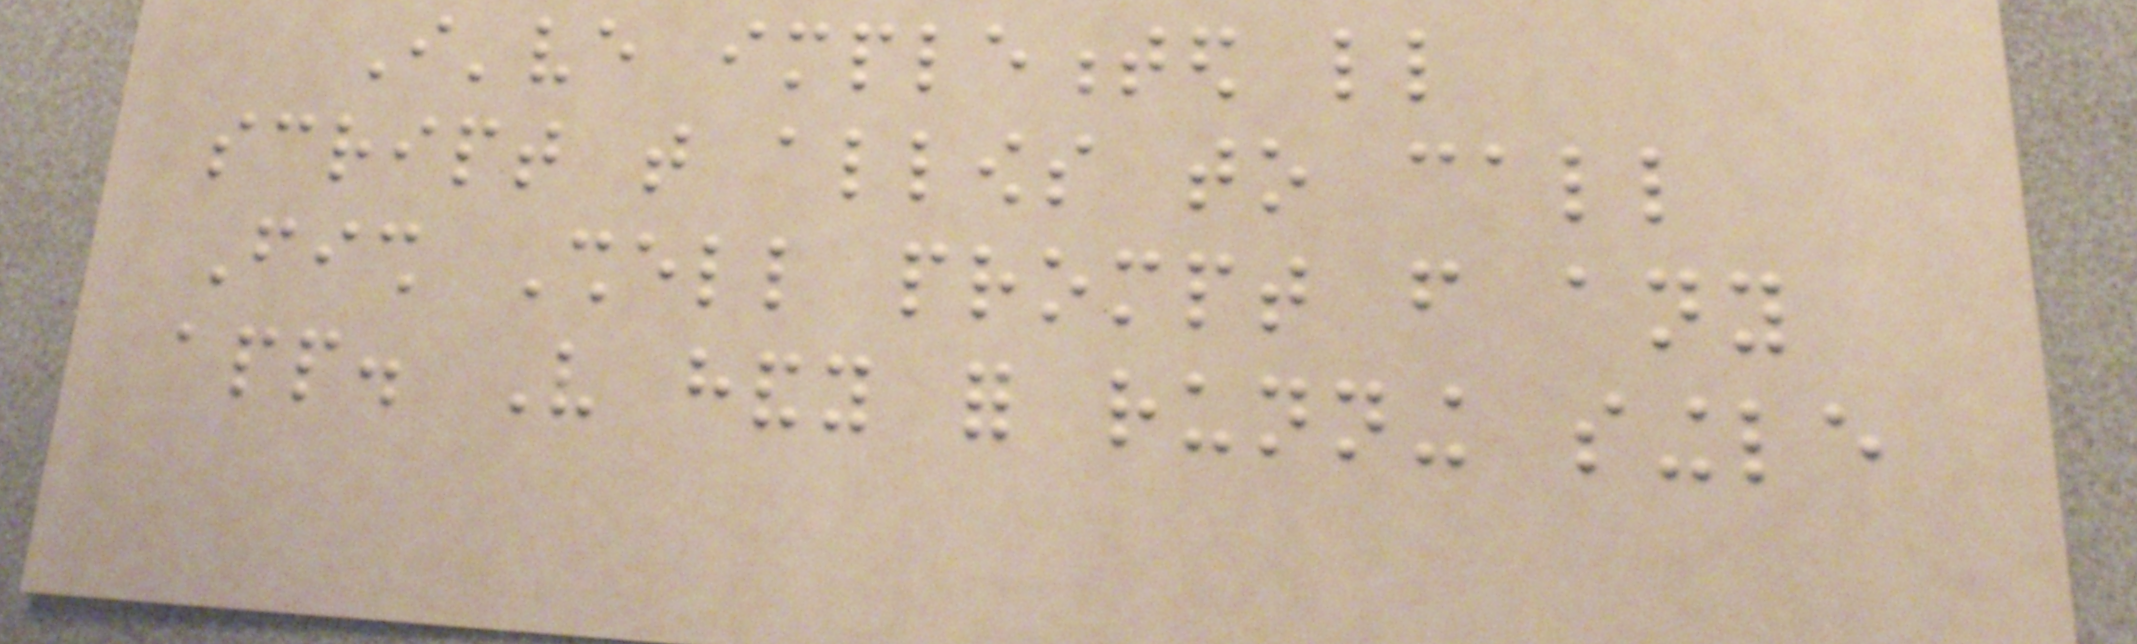I've implemented little
script that allows to call
Fish Shell prompt from any
app. Very handy for running single
